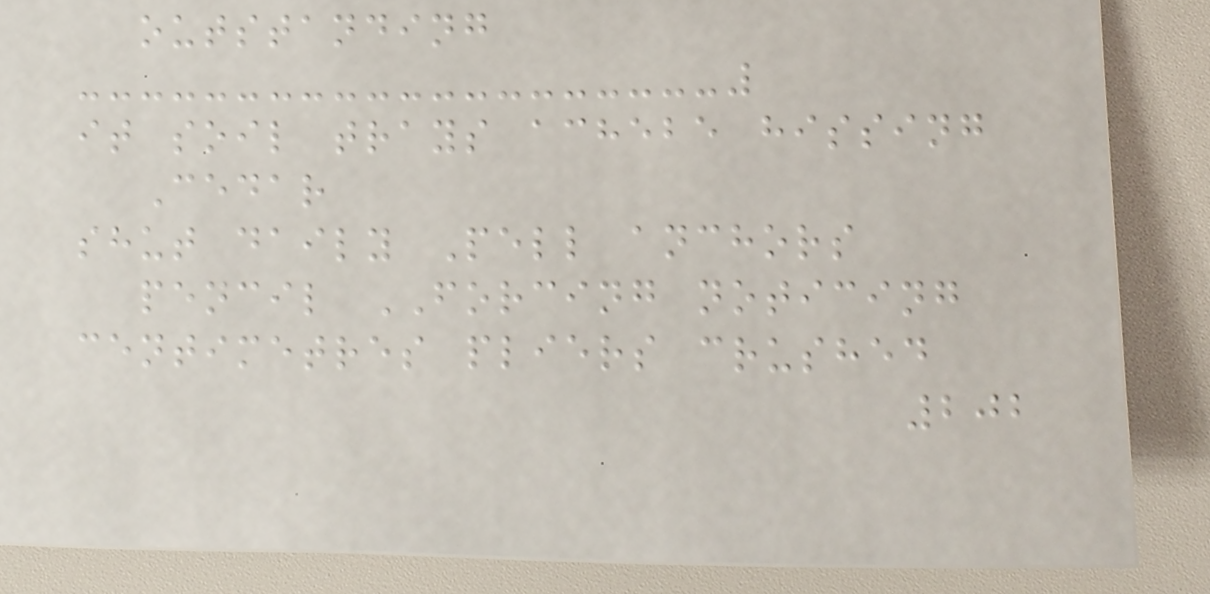outstanding
it soil trays achebe hissing
Cedar
shut daily Pell anchors
pencil FORCING noticing
centimetres pliers crushed
202
